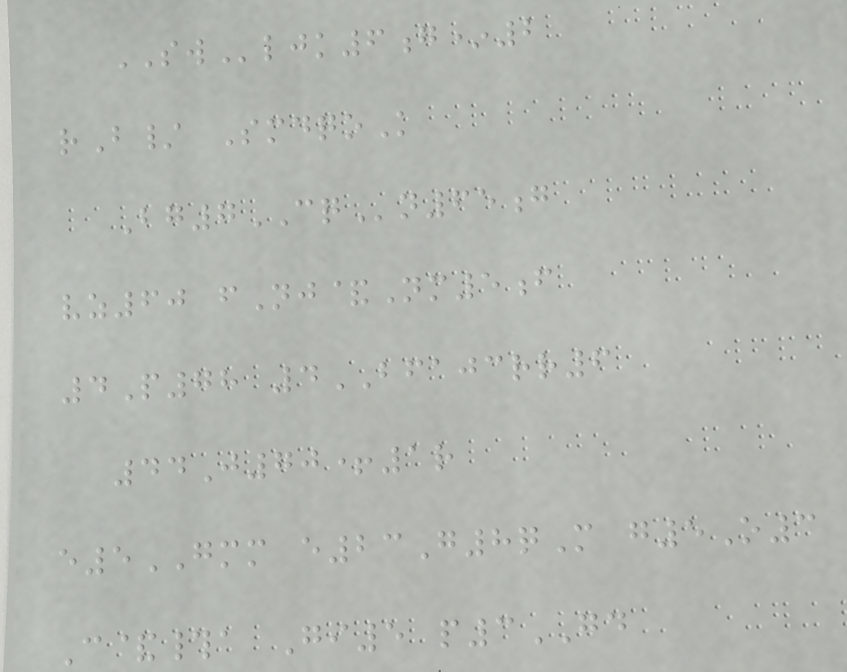SWljk6g*2
rB/ SmdqoK
Bg7CQn65g
vz60 fNj&Nm5f
4P78 4BFAJCRR6
44J70+1r
e5GMM e23G8qM g5O3
C&#a Gi5 p3GD
